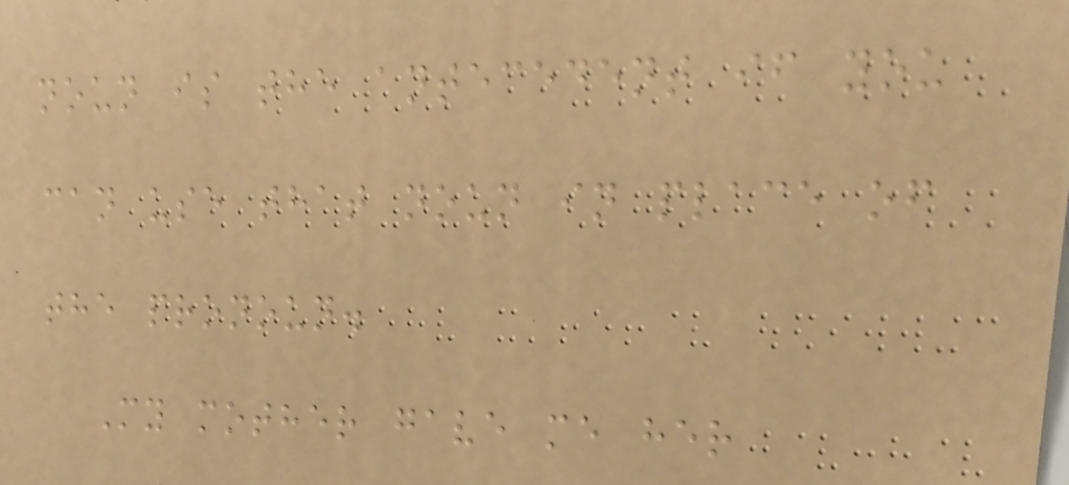noun is the antecedent if you
can use that noun in place of
the pronoun.
My mother gave me her
